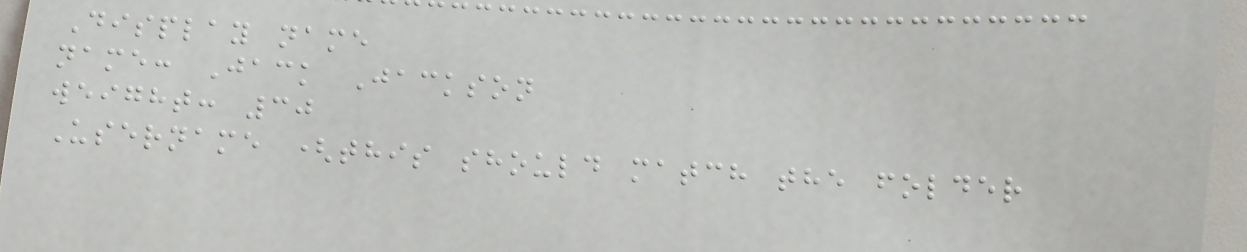Display name
name: Jack Jackson
weight: 30
Username (this should match the folder
